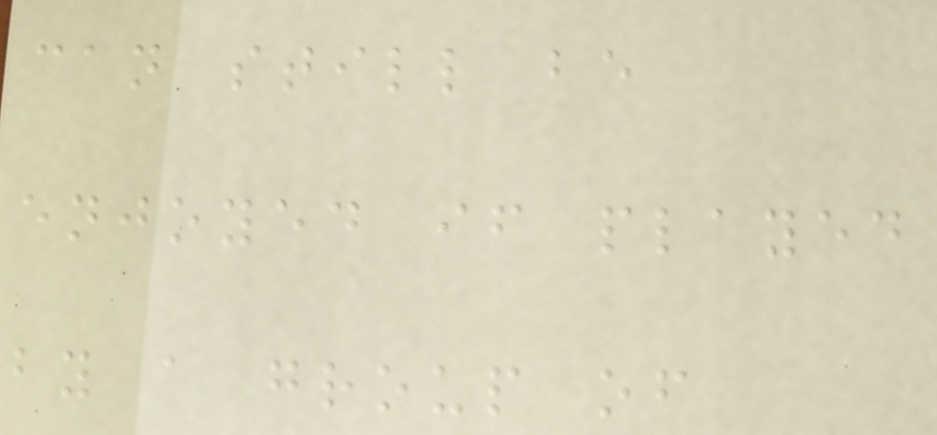can still be
enjoyed if played
by a group of
